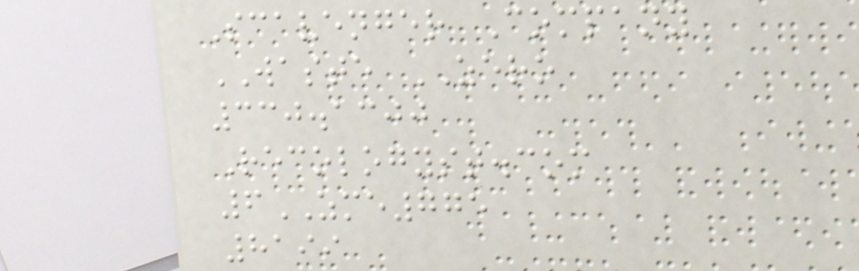Scavenger Company
WASTE ZERO
330.1300
Recologyst.com
6ZME775
8199
